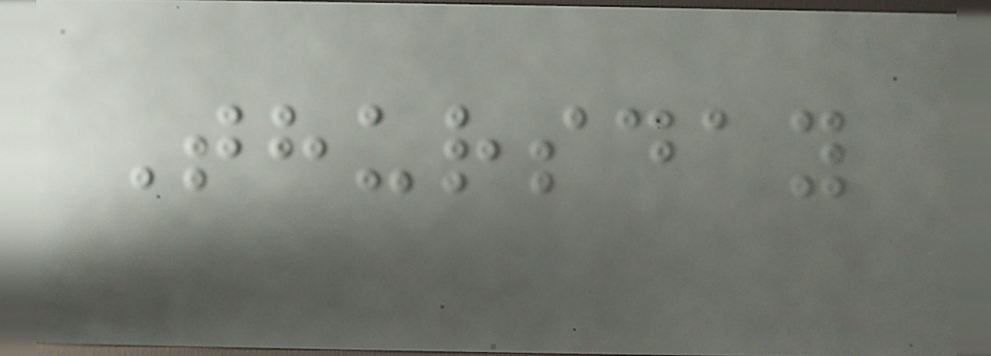Thursday
